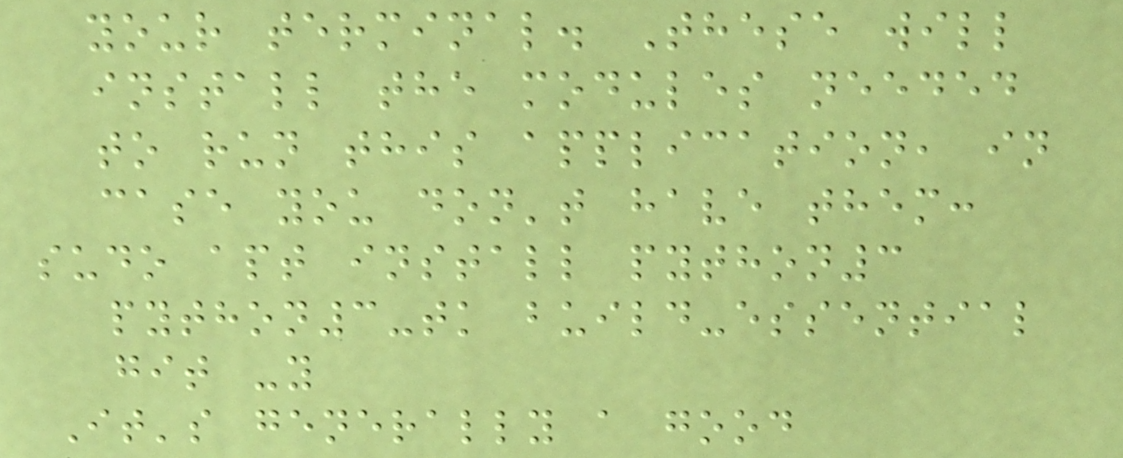your terminal. These will
install the modules needed
to run this application, in
case you don't have them:
sudo apt install python3
python3-tk build-essential
git -y
It's generally a good
